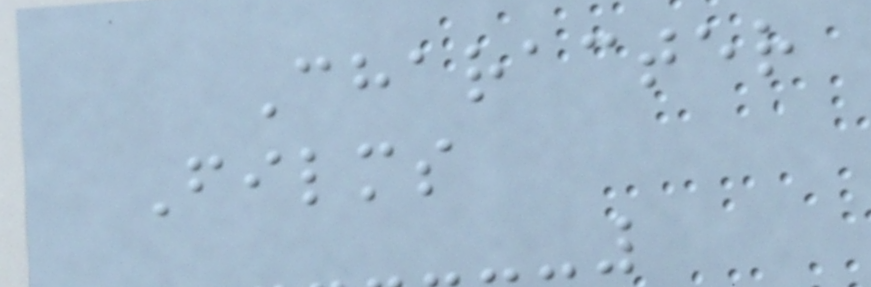Character
Films
